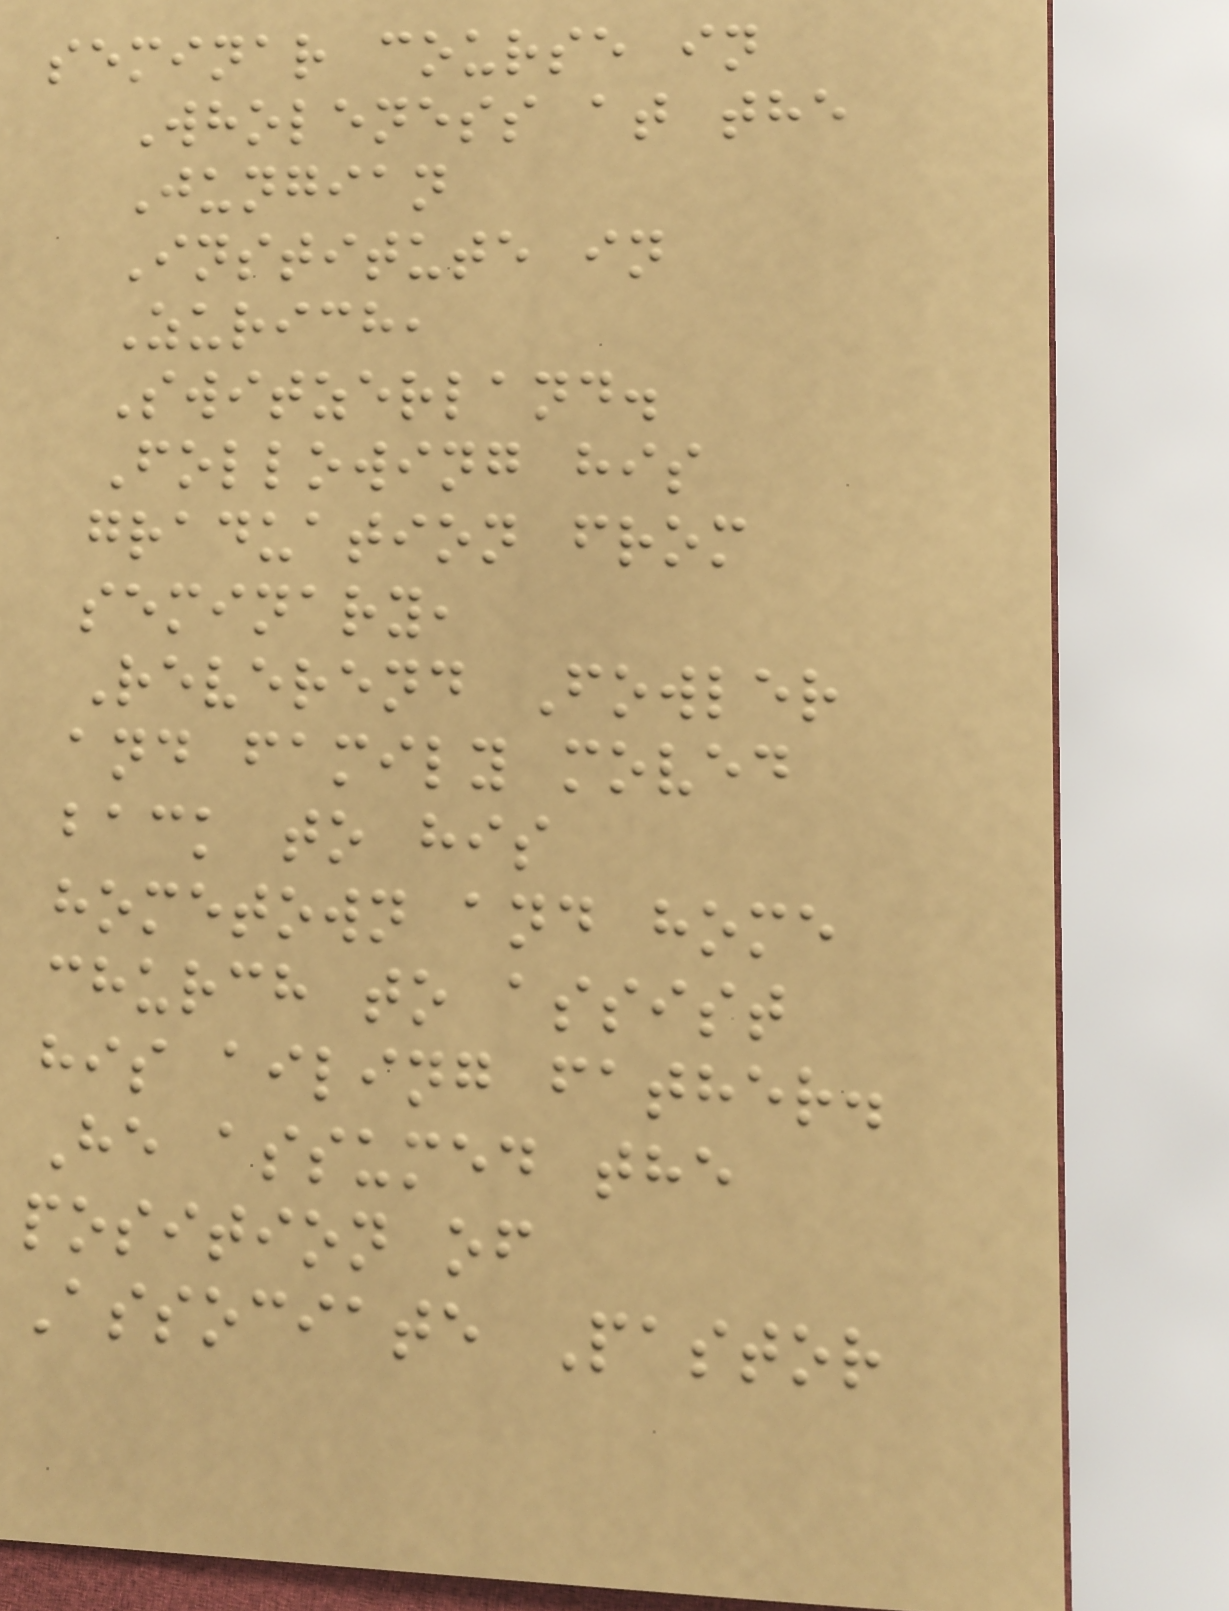seminar course in
Wholeness at the
Jungian
Institute in
Zurich,
Switzerland.
Following his
graduation from
seminary,
Reverend Fowler
and family moved
back to his
hometown and home
church to assist
his ailing father.
He assumed the
position of
Associate Pastor
